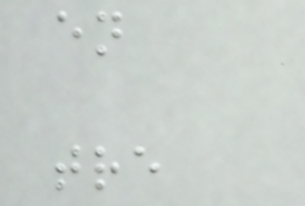en
tre
